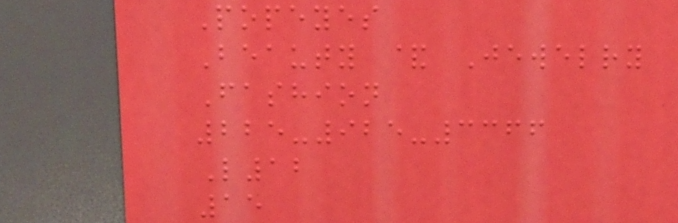Popeyes
Beauty & Jewelry
Fashion
225-925-3366
L12
15
